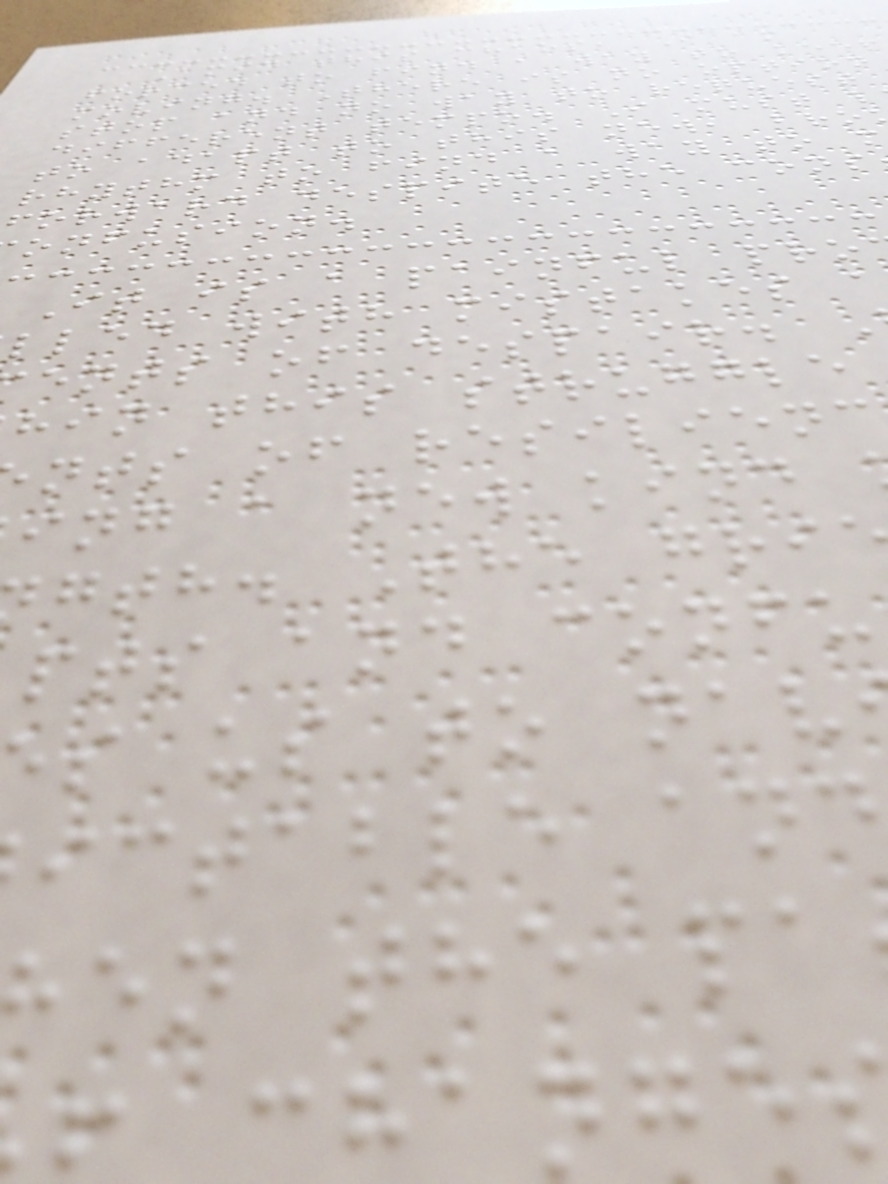Amid this chaos, I am
forced to find a way to keep
moving. There is no option
stop and no way to request
different tempo. I must l
to adapt to this new, bro
rhythm to find a way to m
forward despite the cons
onfusion.
It is a painful pro
lled with mistakes
ents of despair.
hin this struggle
nts of resilienc
ing a new kind
gth. The gri
pts and confu
s us to nav
ictable and
en the pa
